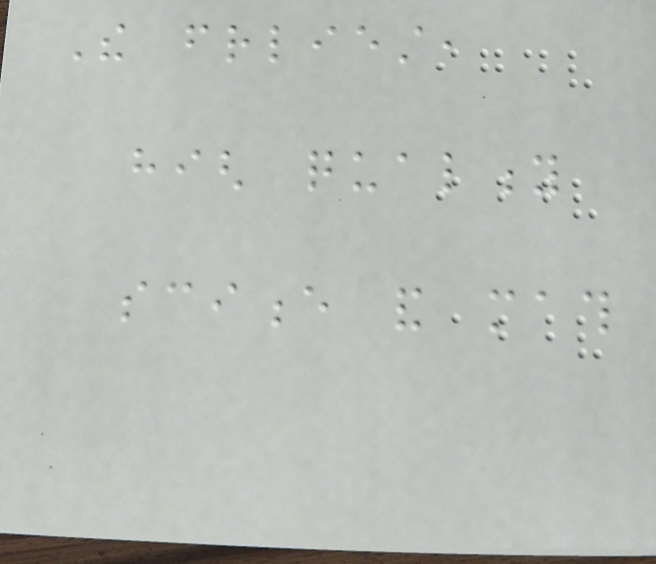The friendliest,
high quality
science and math
